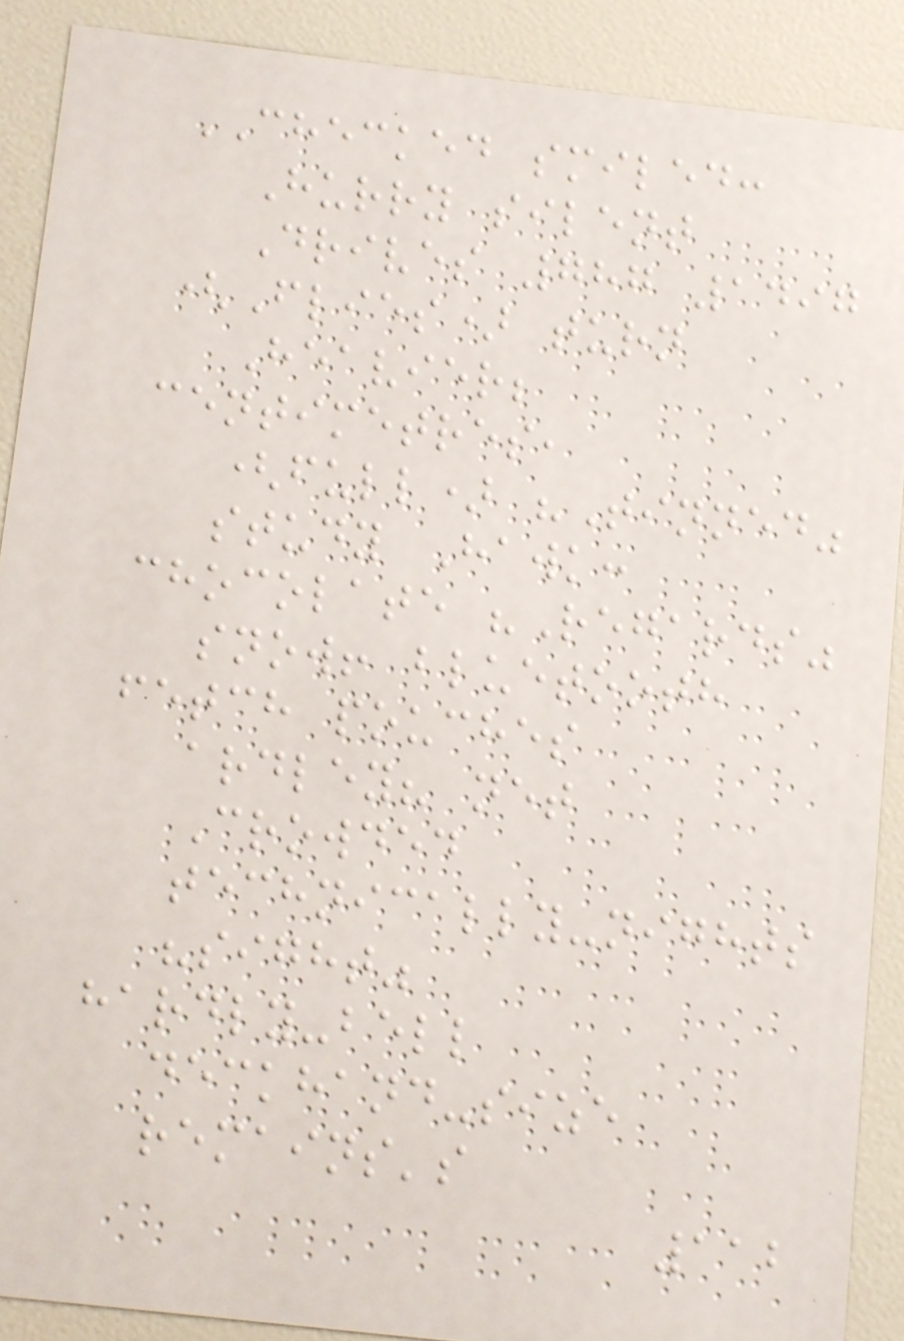CHECKED smiled:
Hurry silent
Drives 787 1497
(Flies) turn
Heavier;
centimetres,
(full) "Tinned"
study Hawk:
chocolate "Regards"
snow! bluetooth
fetch pouches
ardley? net
Crowded
technically-nights
"sight"
hardly-bell
deckhand-size
remains's
112
